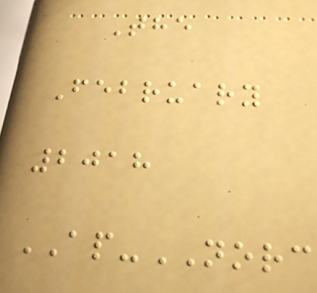The
February
2018
AP-NORC
